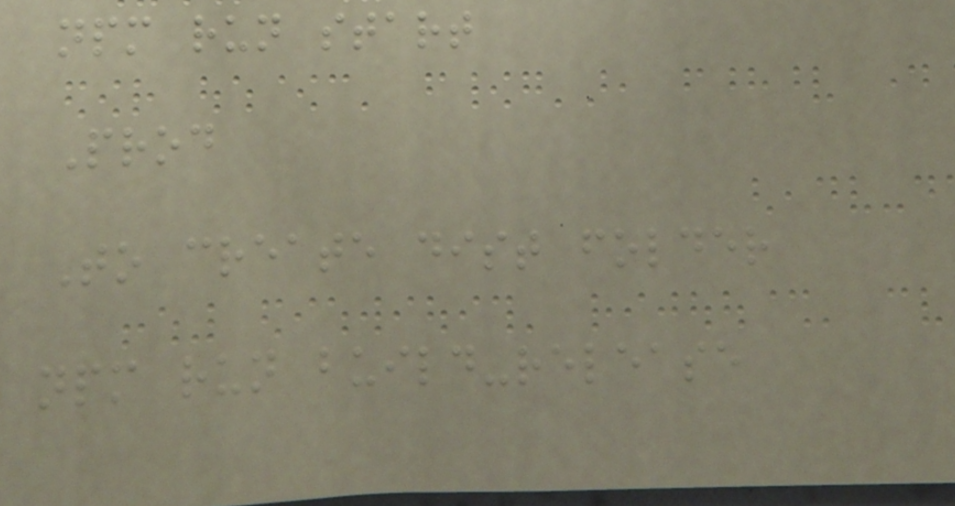npm run start
Prod
To create dist folder
npm run build-release
